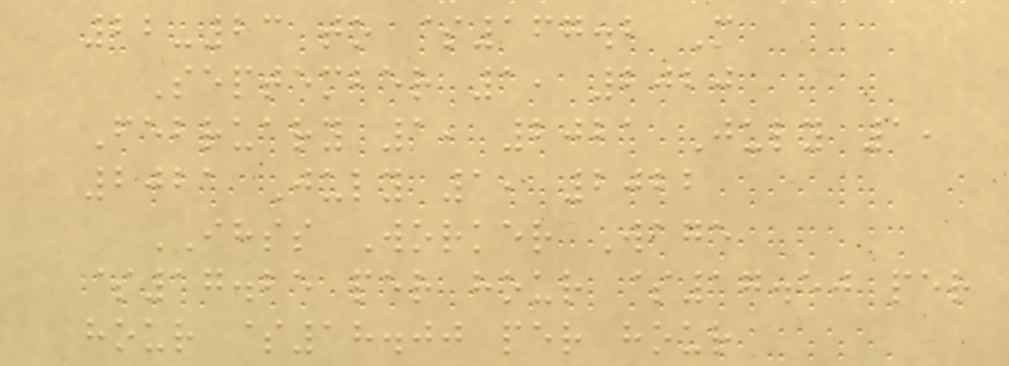22-23 to $167.2 M
September 1, 2020
February 1, 2021 July 1,
2021 July 1, 2022
IHSS Worker Wage
$17.25 per hour $17.50 per
hour $18.00 per hour
